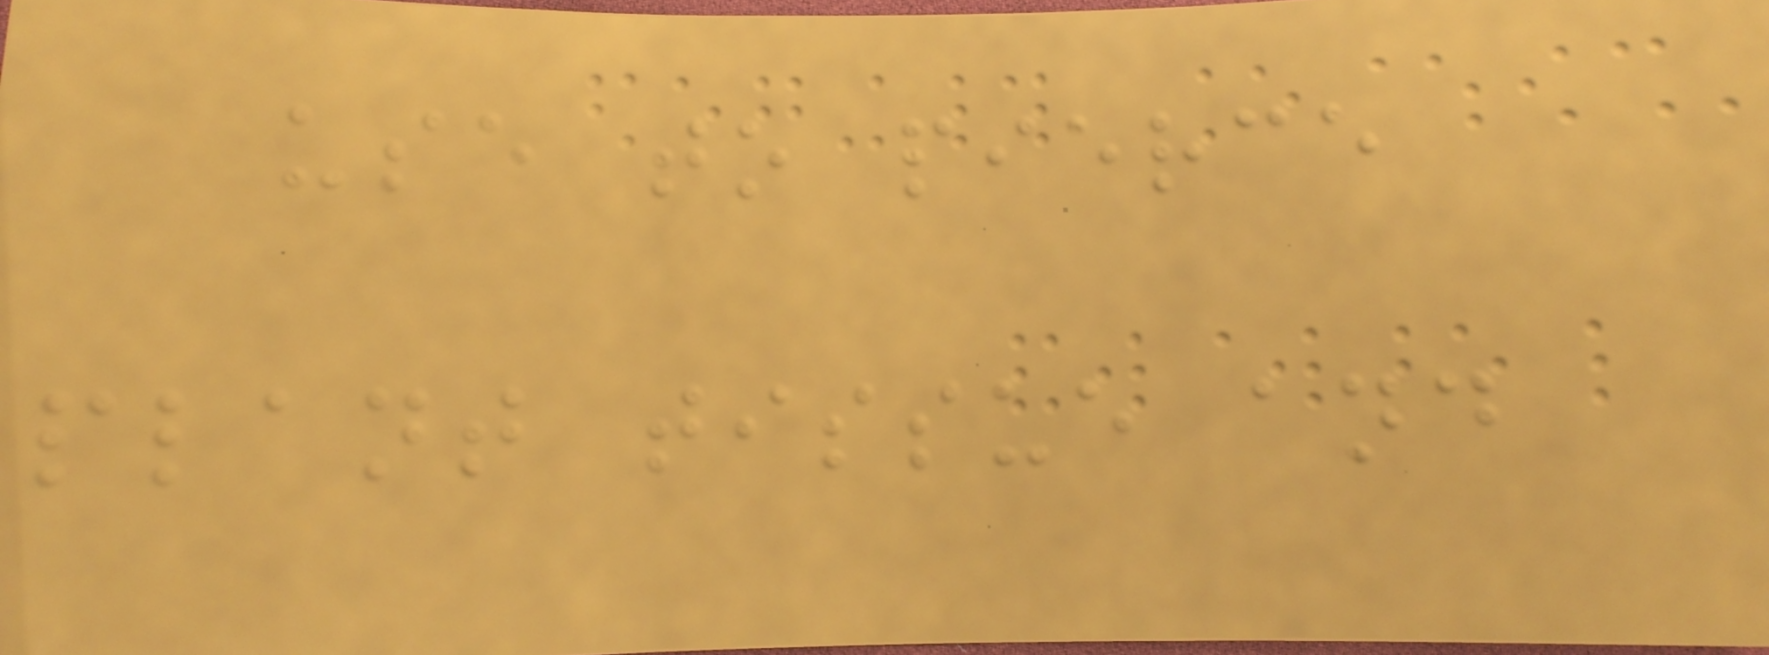use to pierce
plant tissue and
